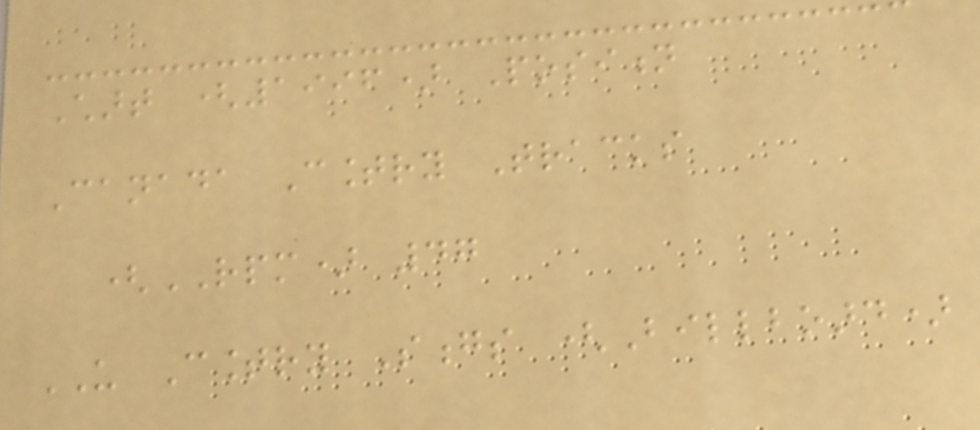Chart (1996) Position
Canada Country Tracks
(RPM) 47
US Country Songs (Billboard)
